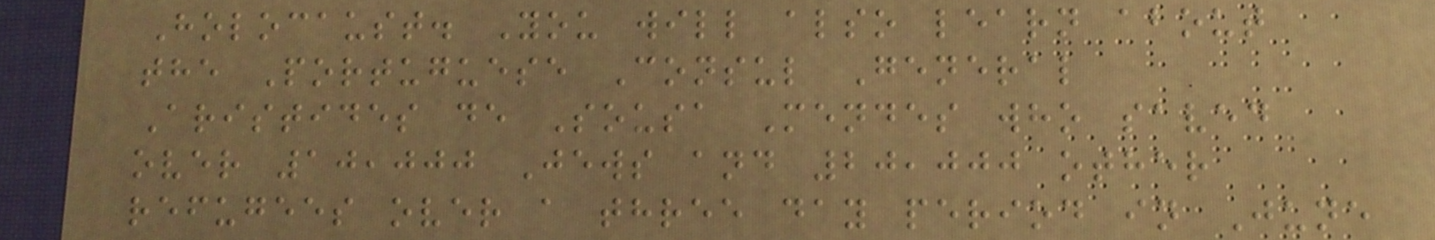Holocaust. You will also learn about
the Portuguese Consul General
Aristides de Sousa Mendes who saved
over 10,000 Jews and 20,000 other
refugees over a three day period in June
